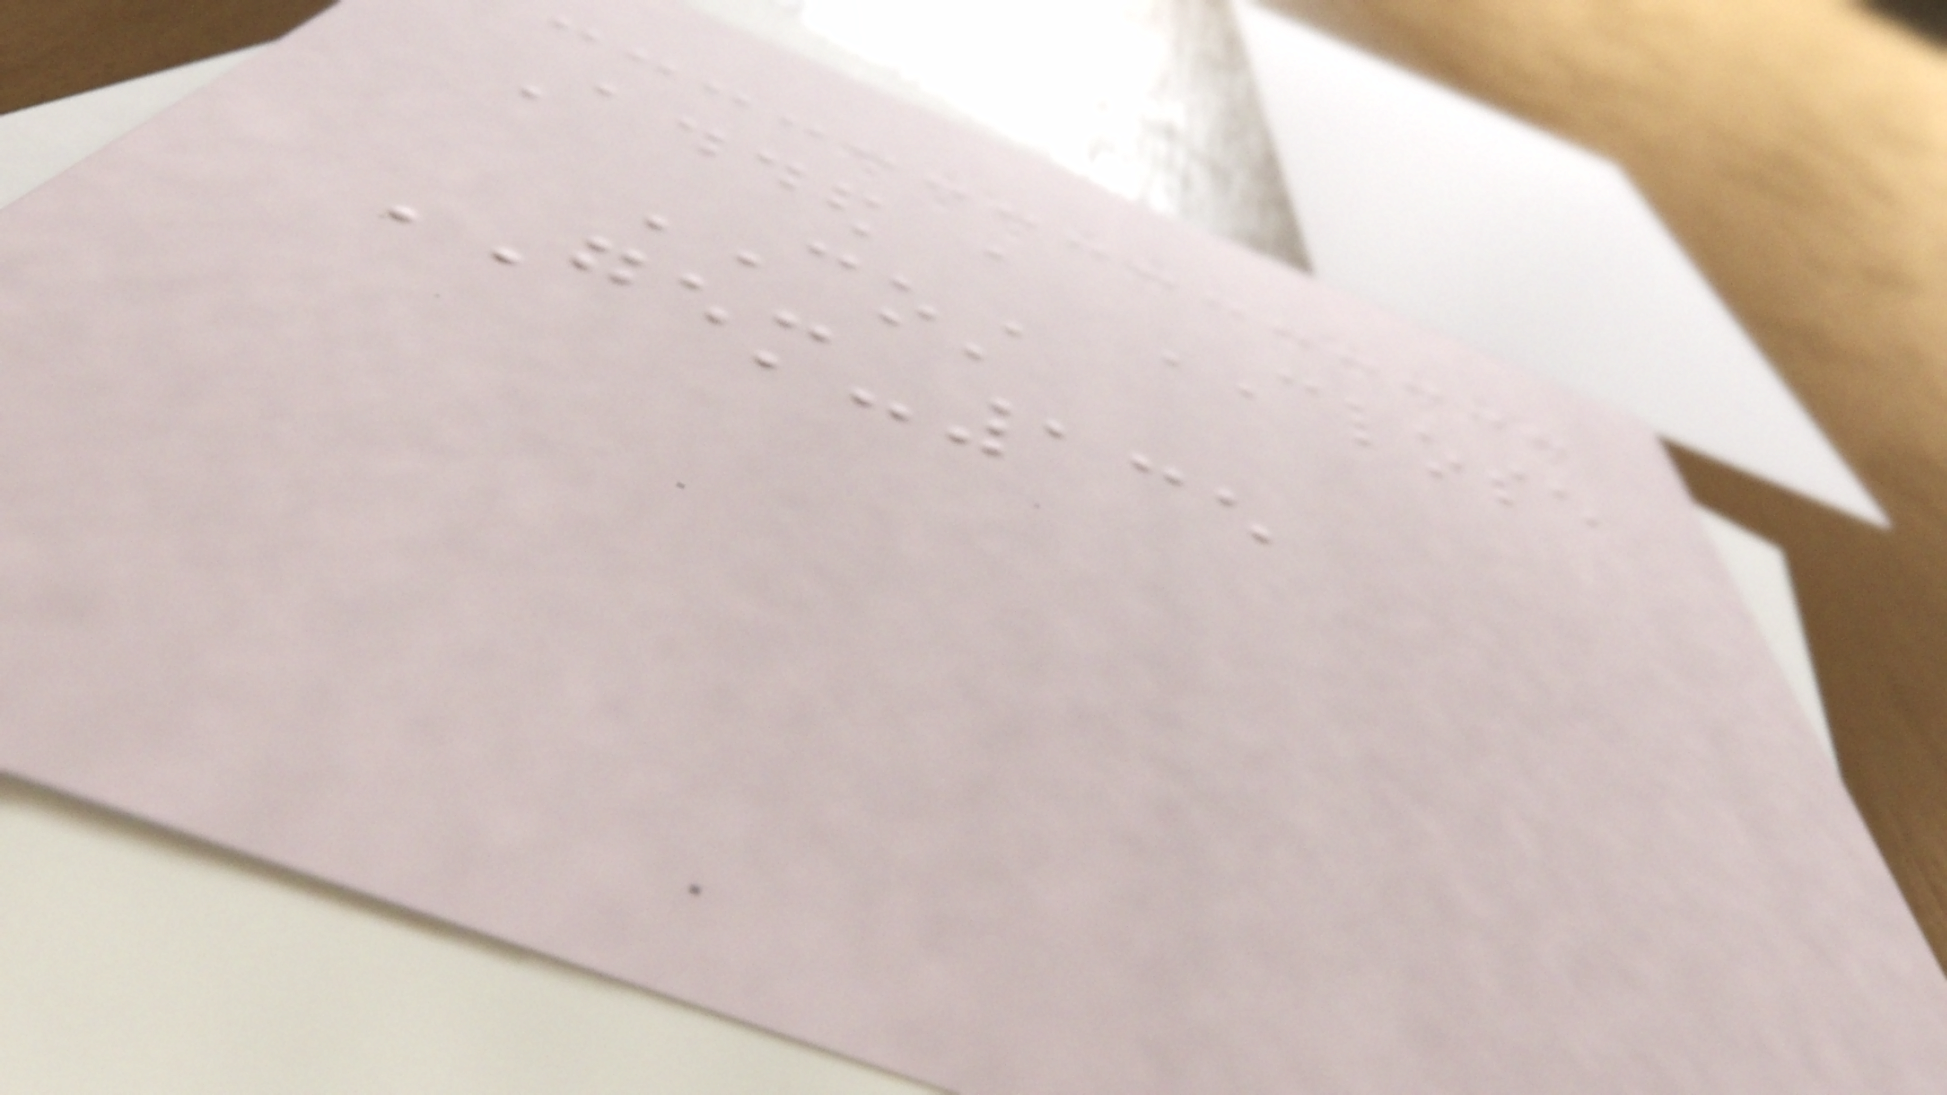Added a CLOSE
COST
GEM-135
